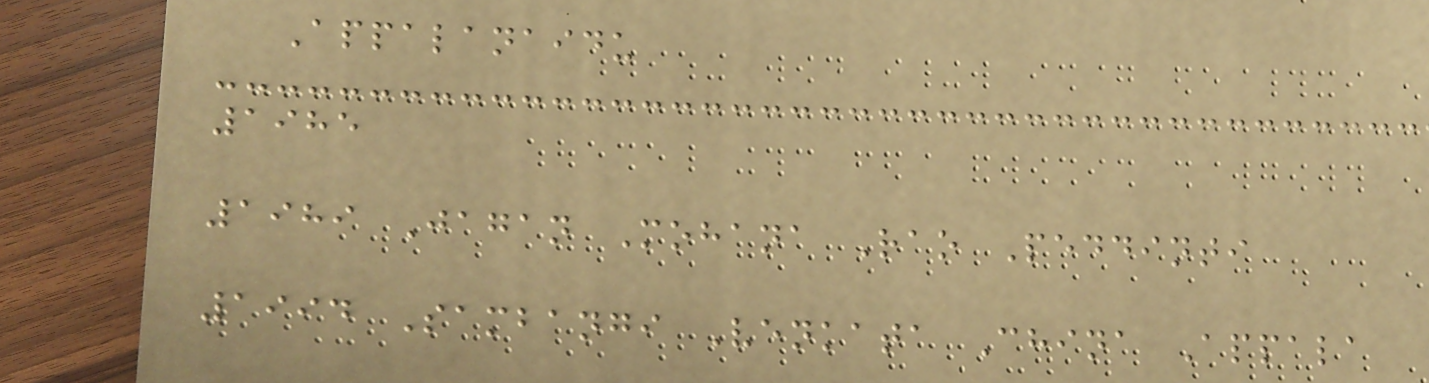Appalanaidu
1985
1989 Jagan Mohana Rao Peddinti
1994 Sambangi Venkata China Appala
